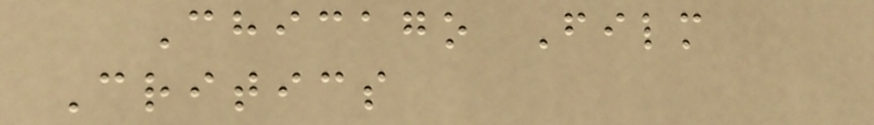Chicago Film
Critics
